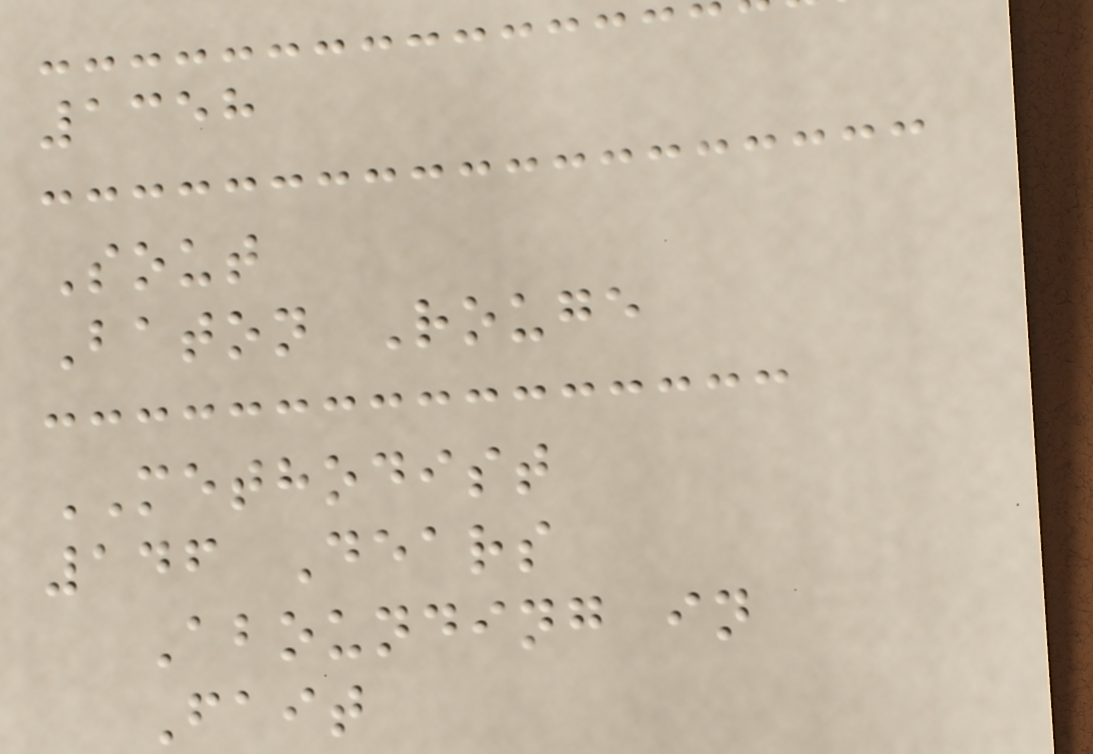1358
Sout
Baton Rouge
METHODIST
146 Dears
Abounding in
Fait
